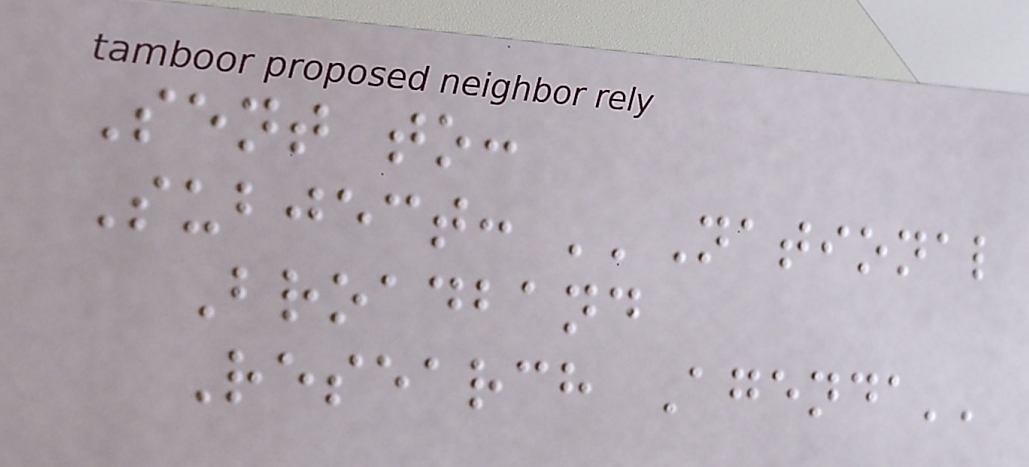Sent to:
Subject: ''National
Broadband
Research Agenda''
